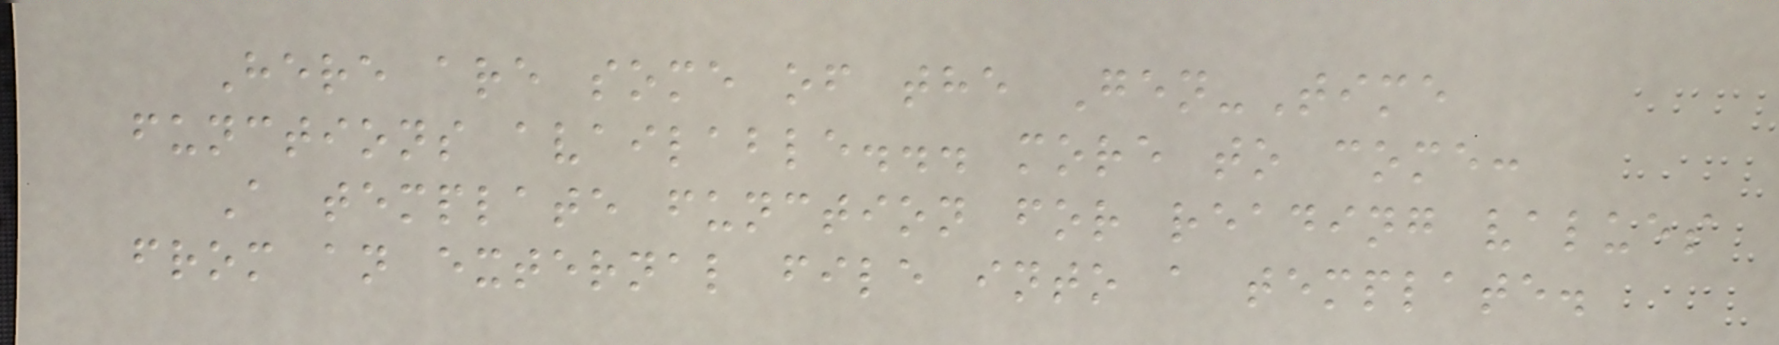Here are some of the Gen-Time
functions available... more to come:
A template function for reading values
from an external file into a template.
